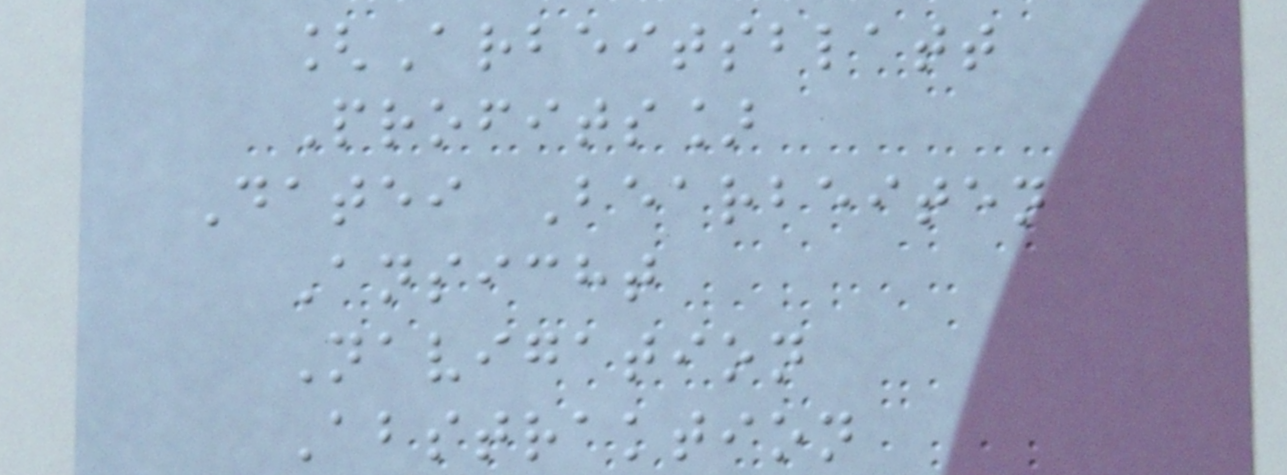[Arbeitsblatt
Profits]
Datei Bearbeiten
Ansicht
Navigation
Abstraktion
